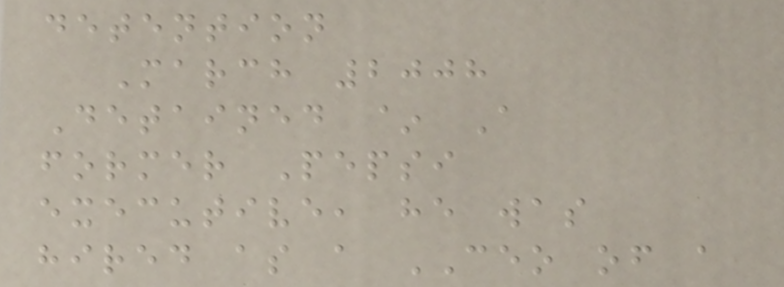detention
March 2008
Detained ~ A
former Pepsi
executive, he was
hired as a CEO of a
